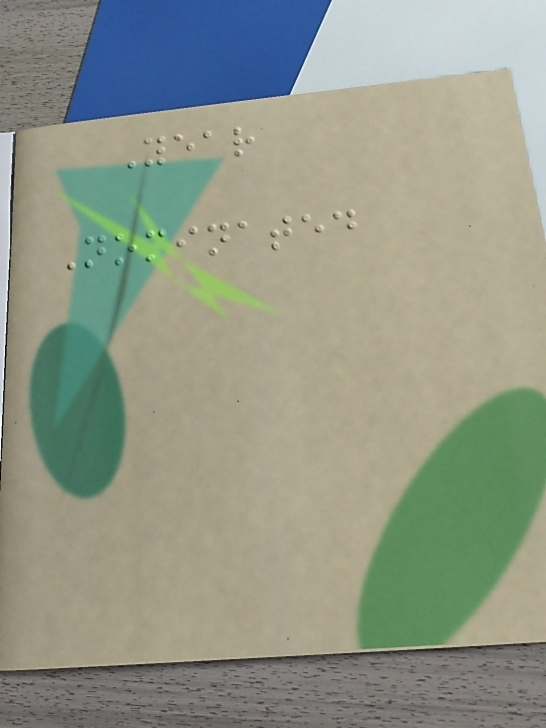Year
Nominated
